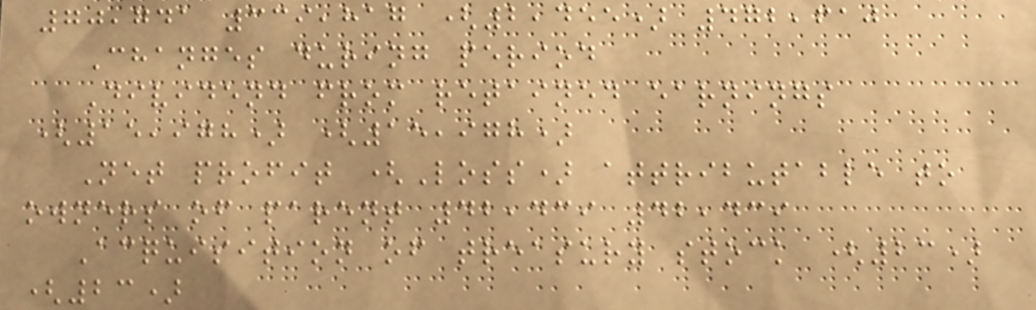70,741 339,817 (2,455) 472,610
Changes during period
Dividend from retained earnings
(15,978) (15,978)
Net profit (Loss) attributable to
owners of parent 42,439 42,439
Acquisition of treasury stock (23)
(23)
